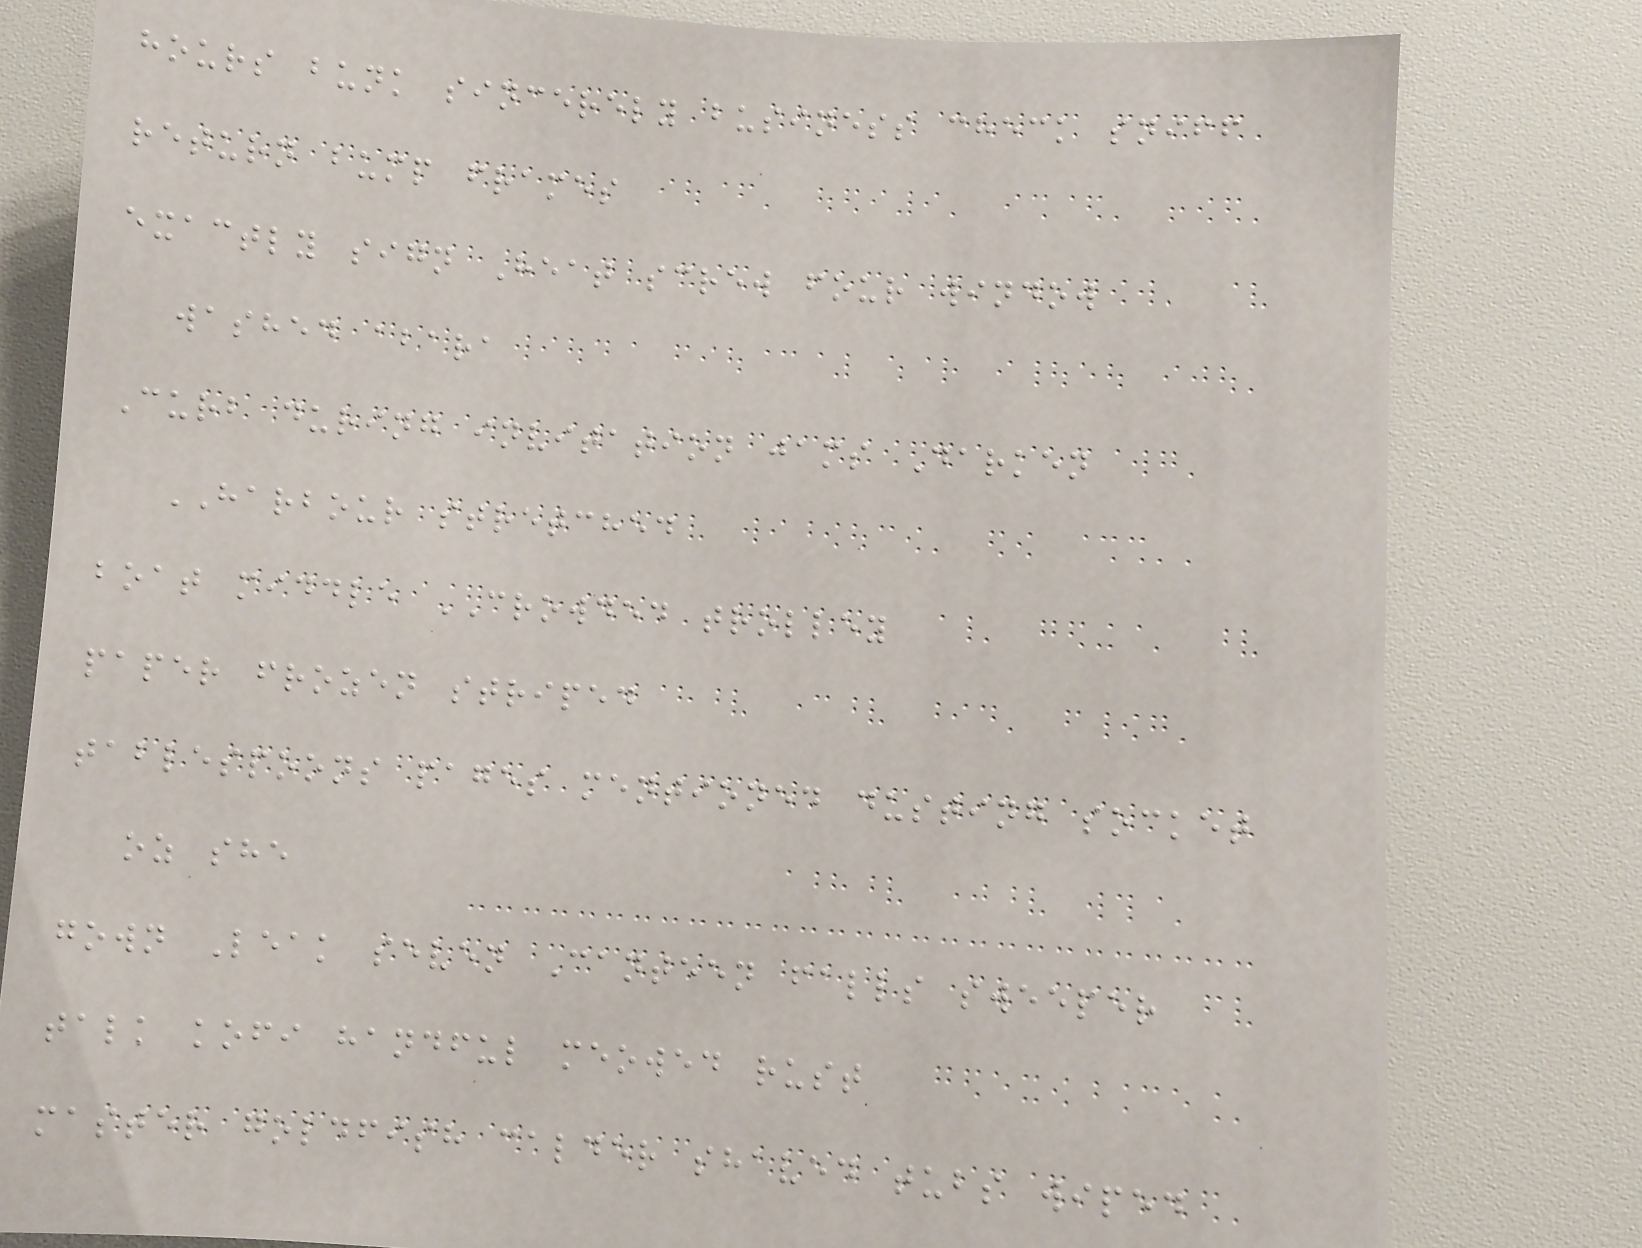hours bunk sincerely business check sniff
return bump frames
exactly sign Heat screw four window
washed abara
Curb during invitation jams Darken
HARBOUR stretched
boat middle CROWDED trolley
paper frozen striped
tablespoons pages mentioned dusting socket
oz she
gown Leak seven Canteen falls sweeper
talk kofi handful meowed rust
master goldfish calder shaved tubs wiped
